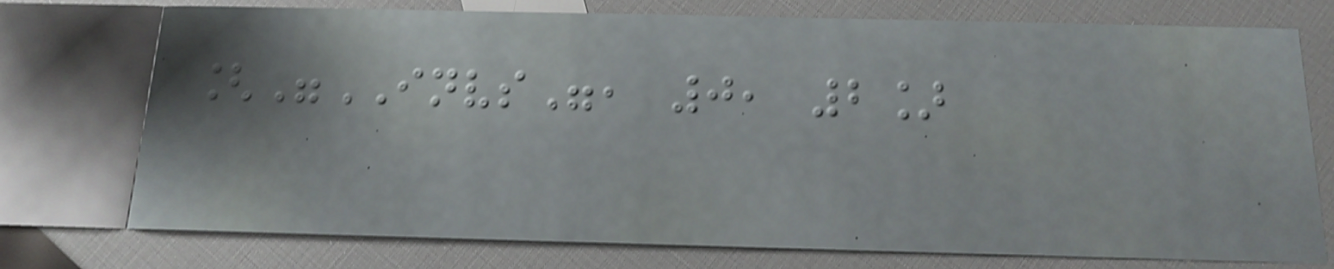["INVS", 0, 2]
